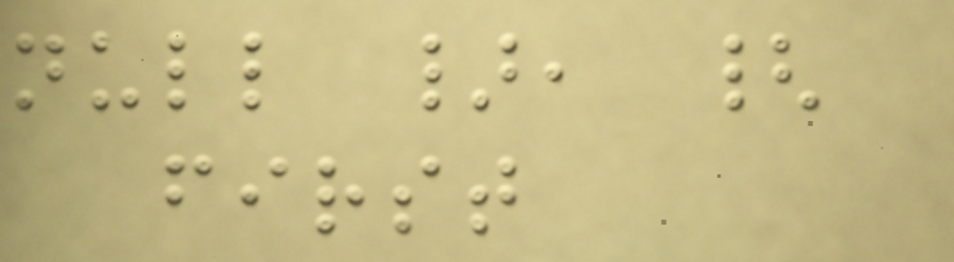null }, {
first
